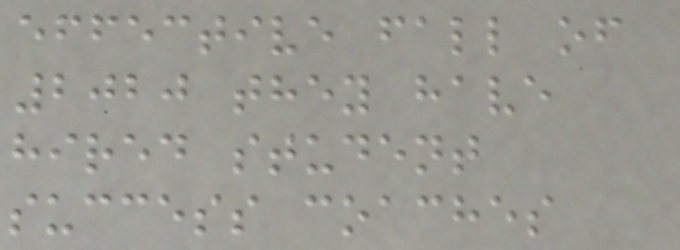effective fall of
2020 they have
hired student
success coaches
